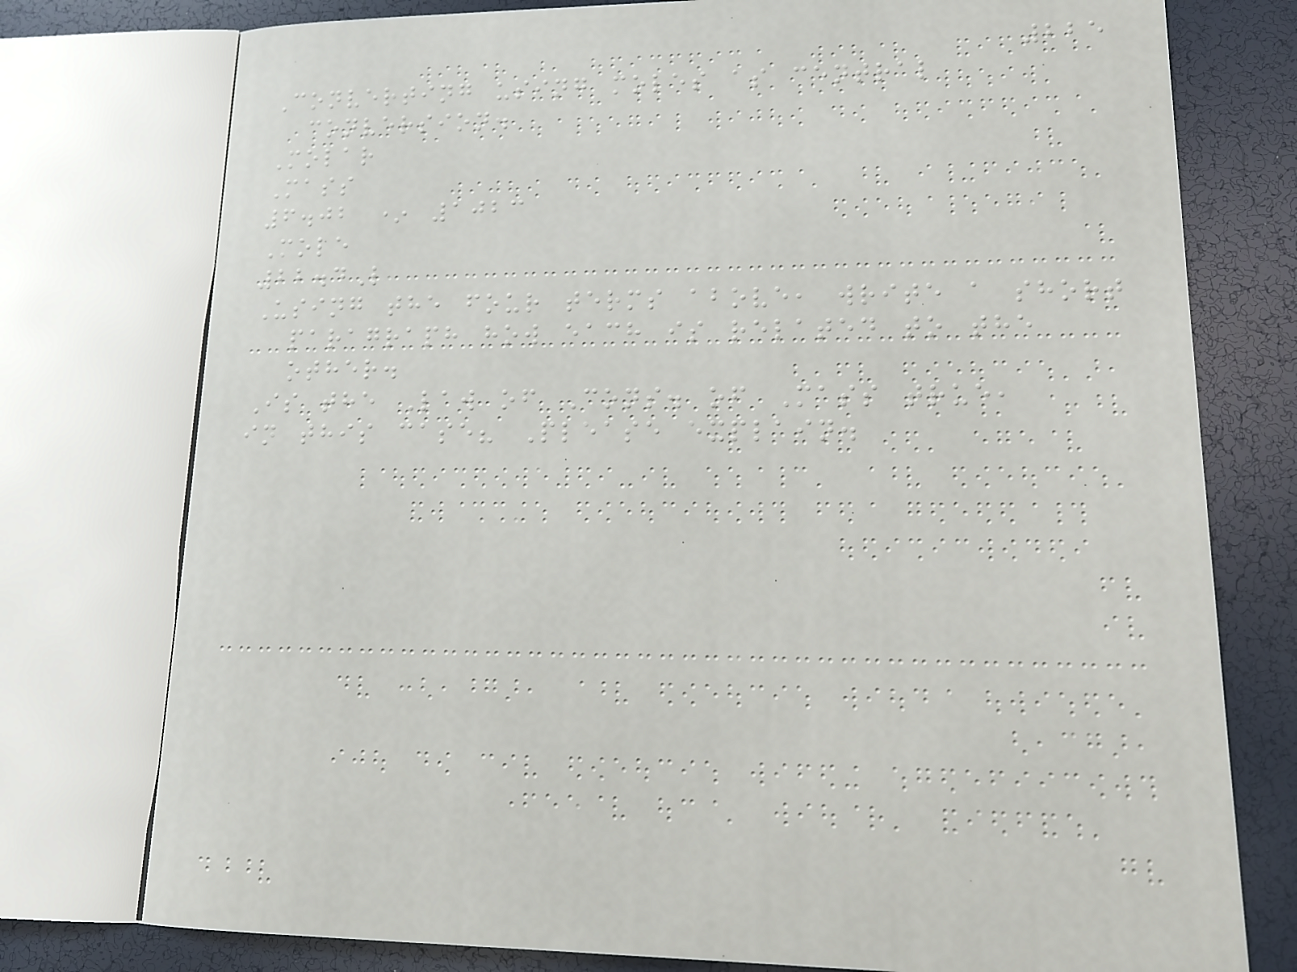225
Converting using moles as central
conversion.
Molar
Mass
6.02 * 1023
Mole
22.4L
Using the four terms above, write a short
paragraph how each is related to the
other.
Is the Law of Cons. of Mass true,
in this case? Please explain.
